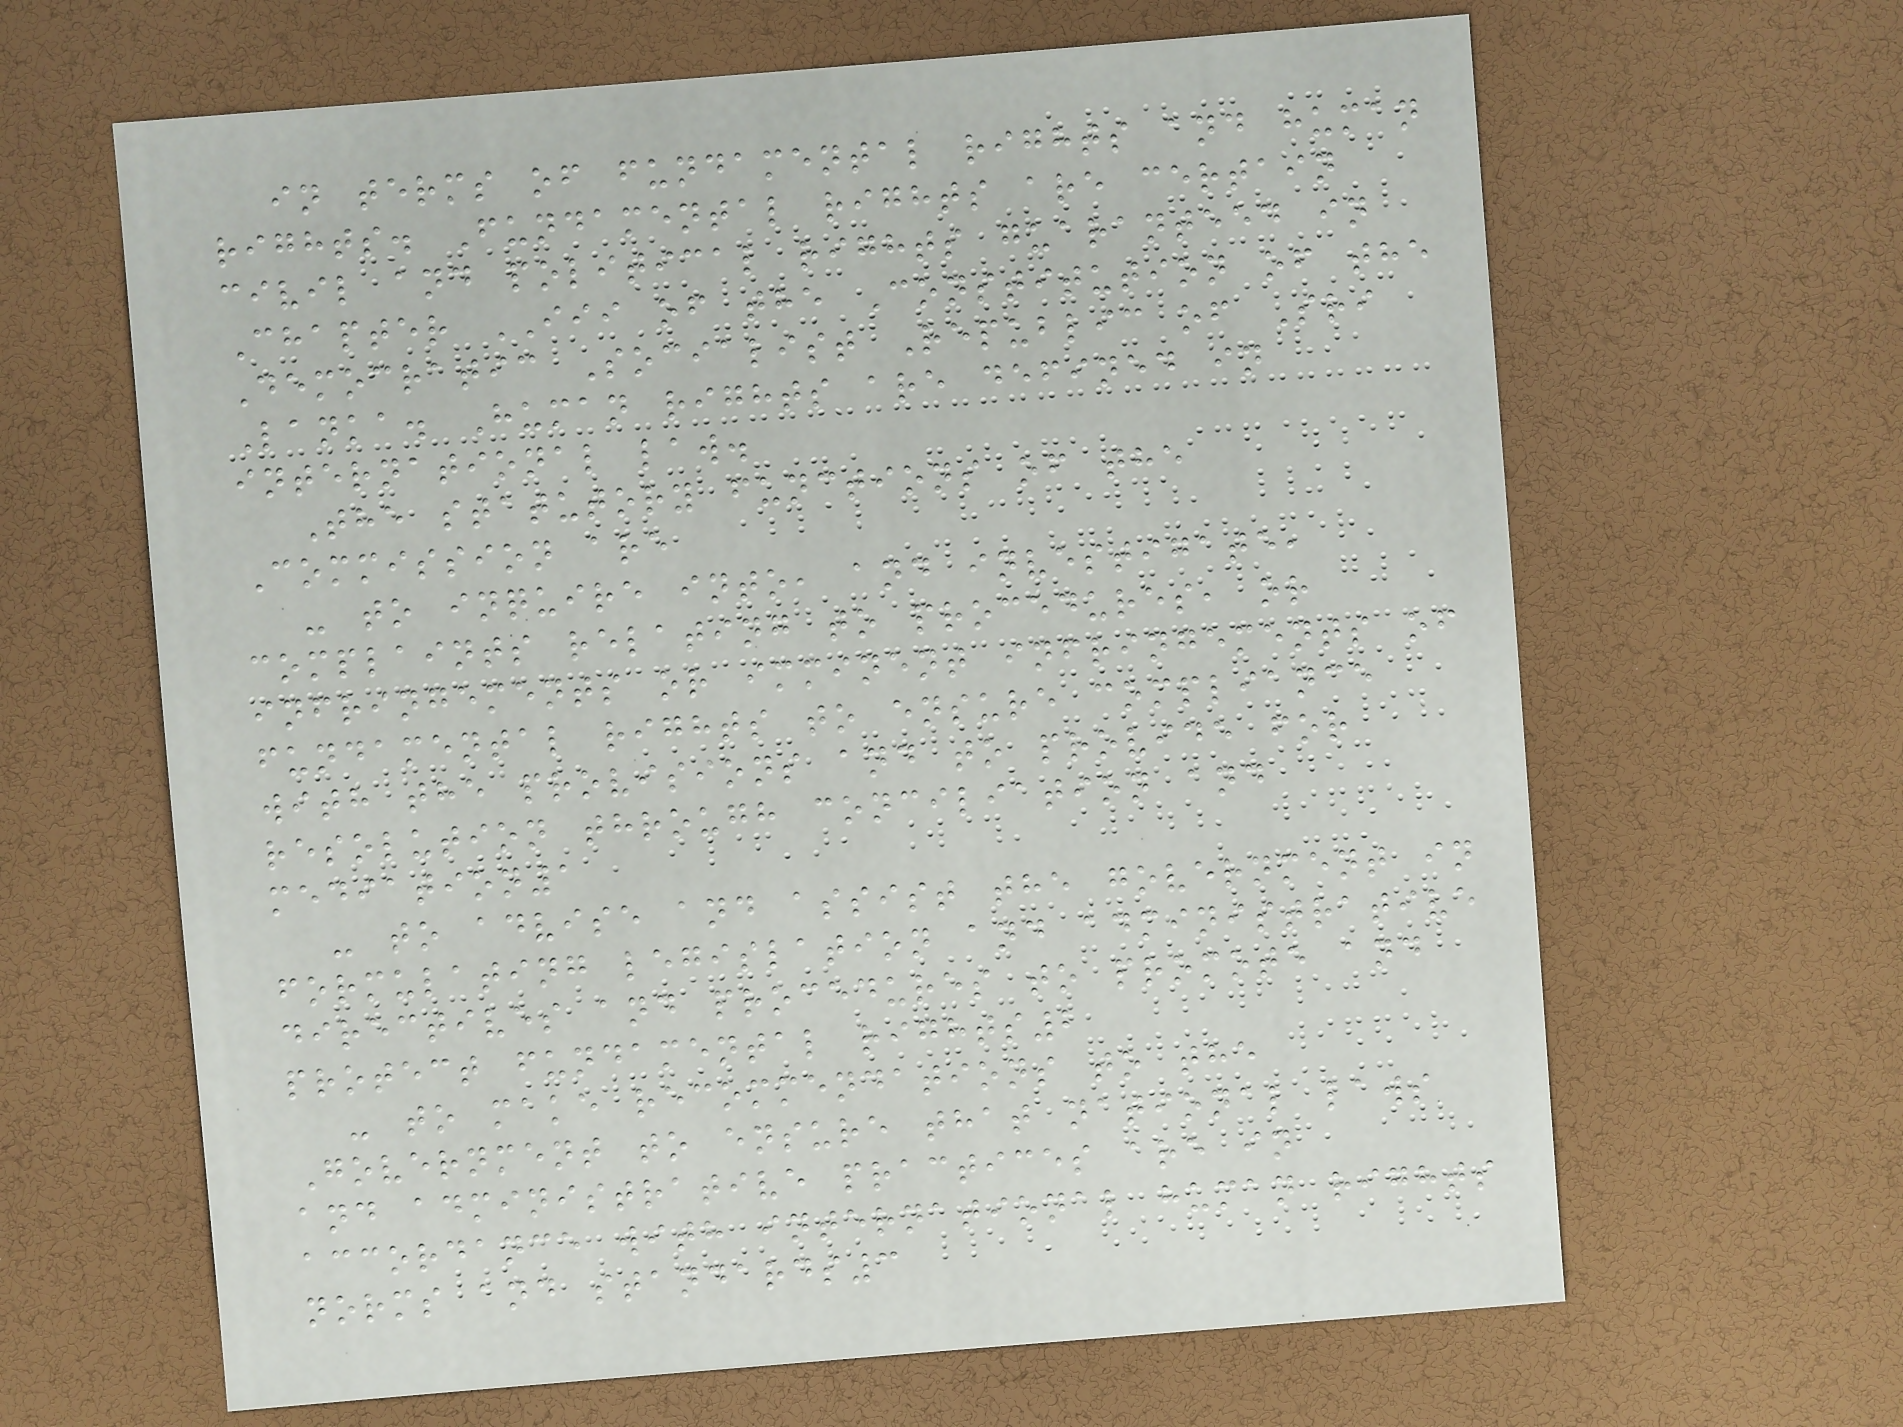in terms of fundamental rights and human
rights. Fundamental rights are certain
civil and political rights guaranteed in
Chapter III of the Constitution of the
Democratic Socialist Republic of Sri
Lanka. Human rights are defined in
international law.
The statutory functions of the
Commission are
- to inquire into, and investigate,
complaints relating to procedures, or
infringements or imminent infringements of
fundamental rights to ensure compliance
with the provisions and to provide for
resolution through conciliation and
mediation1
- to advise and assist the government in
formulating legislation and administrative
directives and procedures to promote and
protect fundamental rights2
- to make recommendations to the
Government to ensure that national laws
and administrative practices are in
accordance with international human rights
norms and standards3
